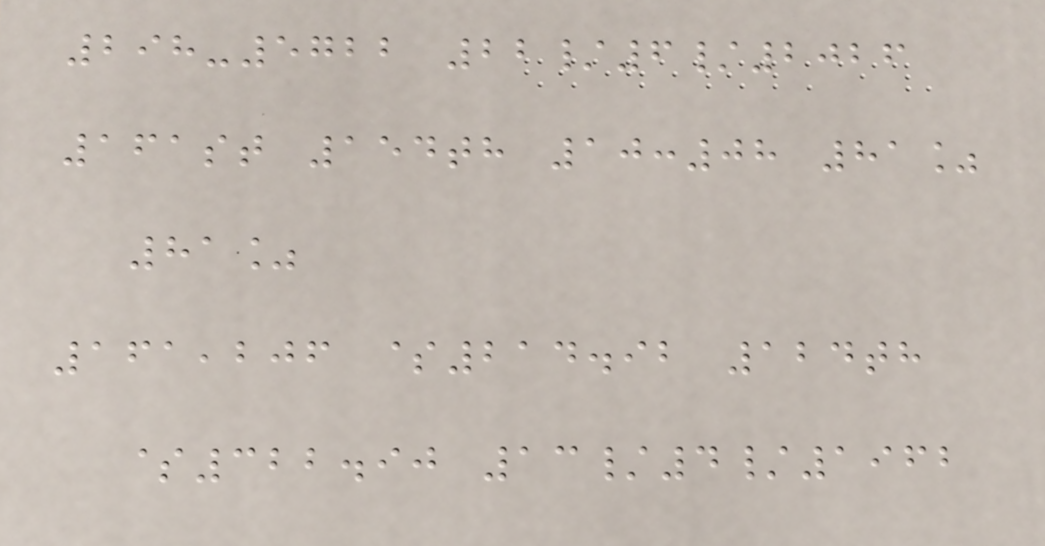298-5722 22/6/2026
161st 154th 10:08 81%
81%
161,206 $214.92 124th
$322.90 13/4/1962
